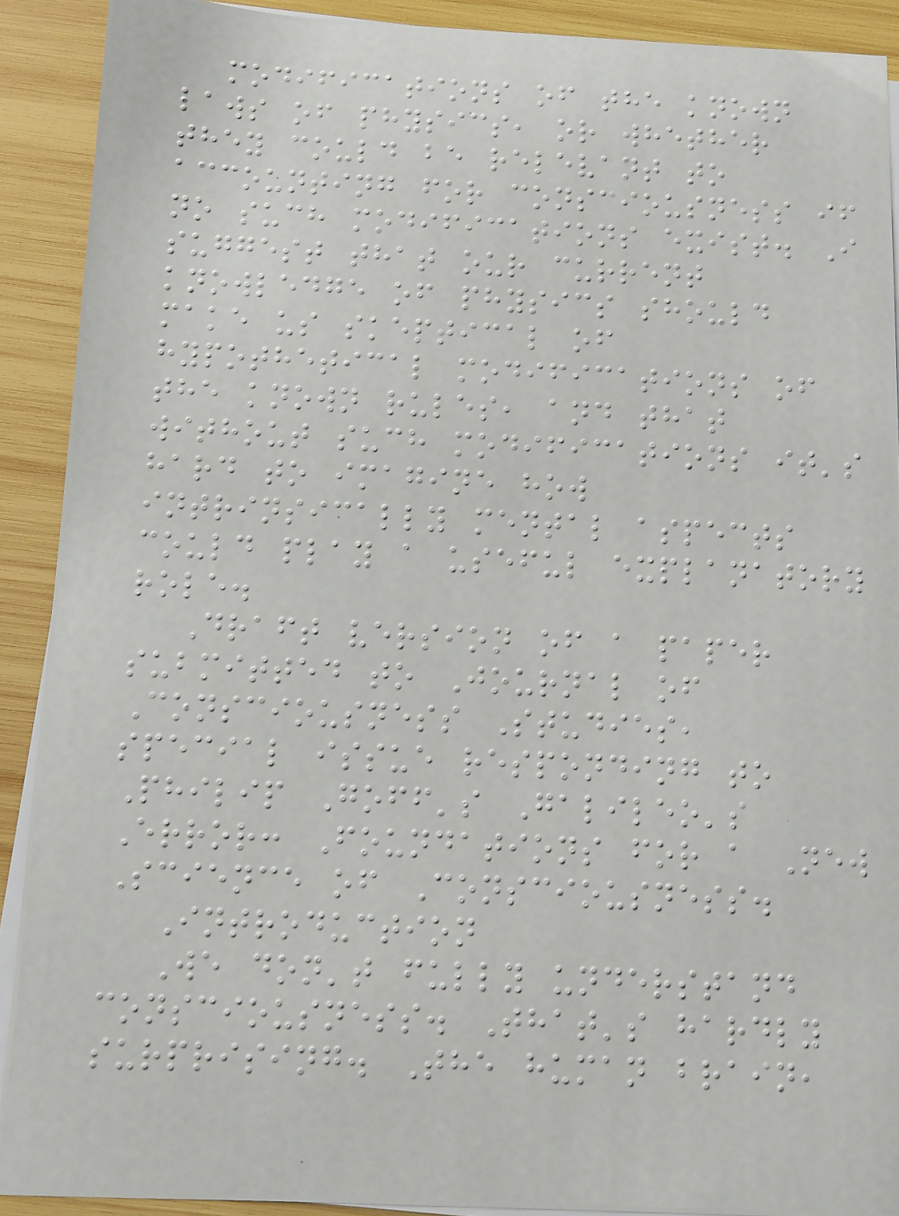modifications of the known
laws of physics, or whether
they could be relevant to
accounting for consciousness if
no such modifications exist. I
suggest that our current
knowledge of physics should
make us skeptical of
hypothetical modifications of
the known rules, and that
without such modifications it's
hard to imagine how
intrinsically mental aspects
could play a useful explanatory
role.
Draft version of a paper
submitted to Journal of
Consciousness Studies,
special issue responding to
Philip Goff's Galileo's
Error: Foundations for a New
Science of Consciousness.
Introduction
We don't fully understand
consciousness. That's hardly
surprising. The human brain,
